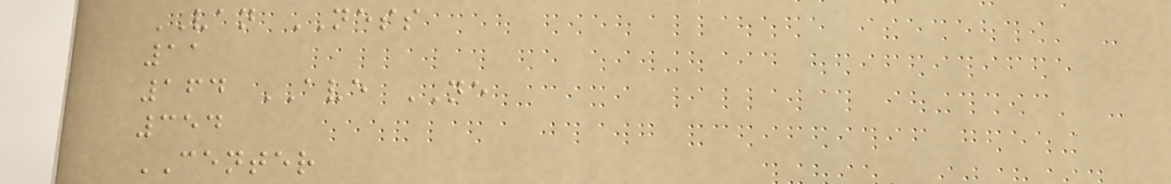VAN NESS
11
164 AVE NE
354
CENTER
